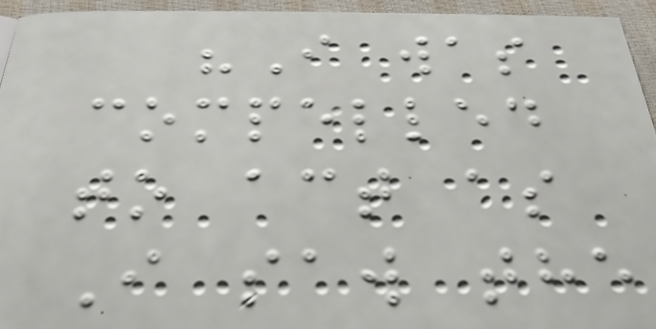"I was
compelled
to act as
I saw the
